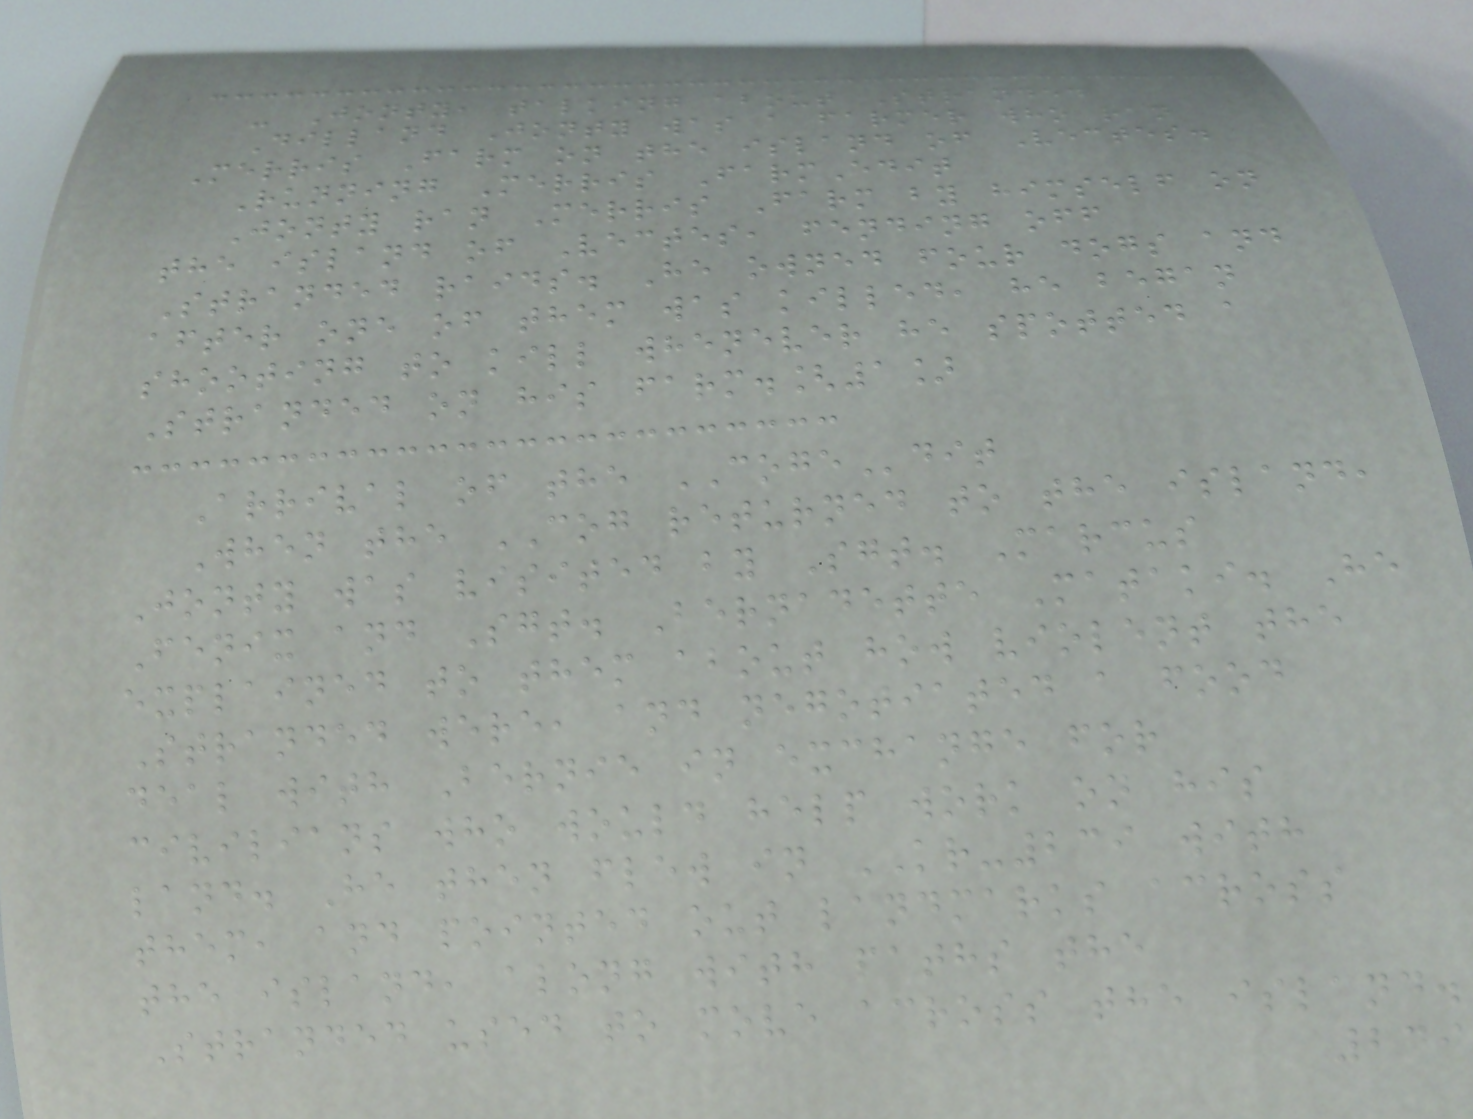- Jonty, talking about Stranded
Dilland Jonty was a farmer who ran
Merris Farm on the island of Vectes.
Running Merris FarmEdit
Jonty ran Merris Farm by himself on
the island of Vectes, fending off
Stranded raids. He owned four dogs and
after one of them was killed, he began
shooting to kill whenever he spotted a
Stranded on his farm.[1]
Arrival of the COGEdit
When the COG returned to the island,
Jonty was visited by Sgt. Marcus
Fenix and Sgt. Bernadette Mataki. He
explained to them about how violent the
Stranded were, and negotiated a food
deal with Bernie in exchange for
civilians who would help work on his
land. He then flew in KR-239 with
them, and pointed out landmarks across
the island, along with paths the
Stranded used to move across the island.
249
